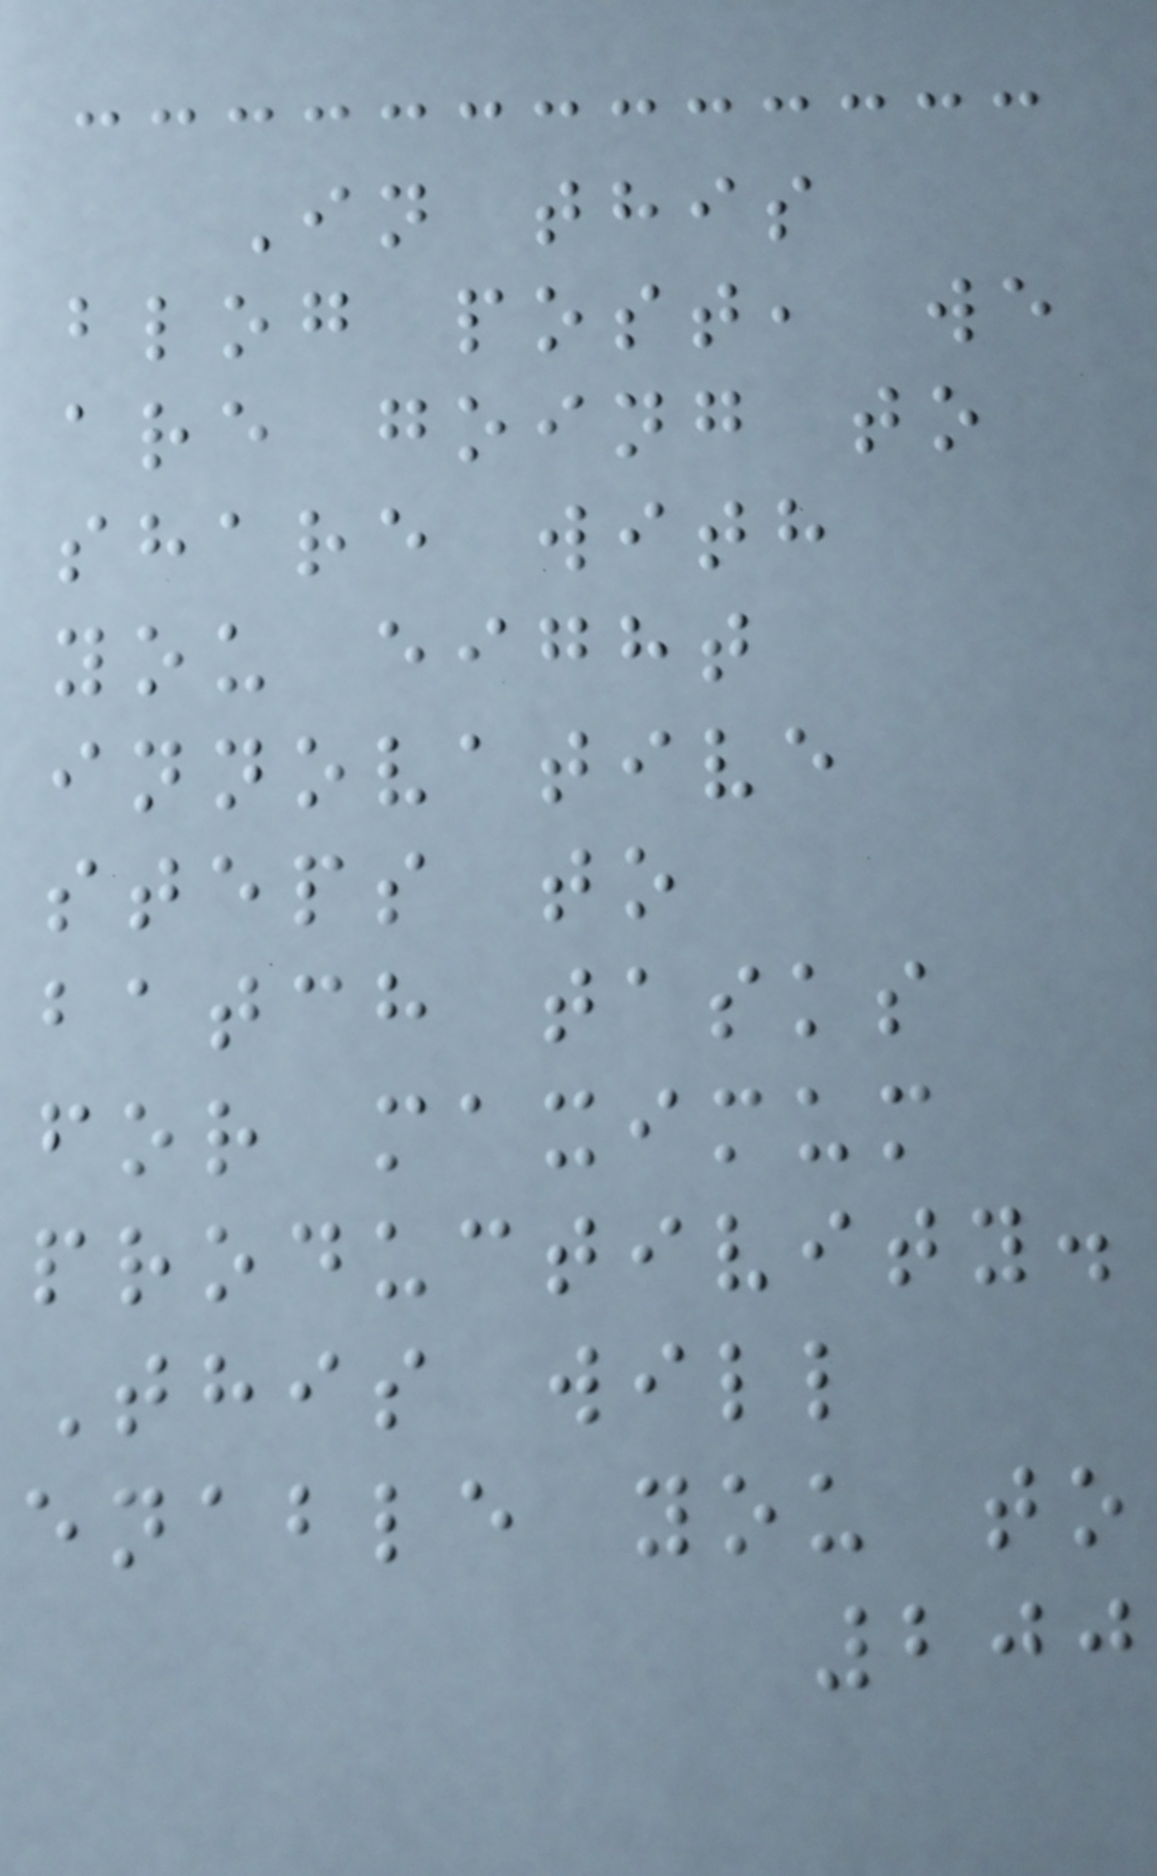In this
blog post, we
are going to
share with
you eight
innovative
steps to
batch tasks
for maximum
productivity.
This will
enable you to
200
